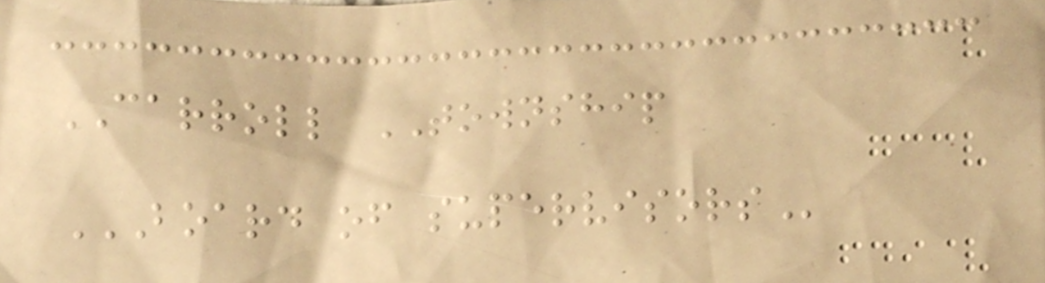CARROLL TOWNSHIP
BOARD OF SUPERVISORS
